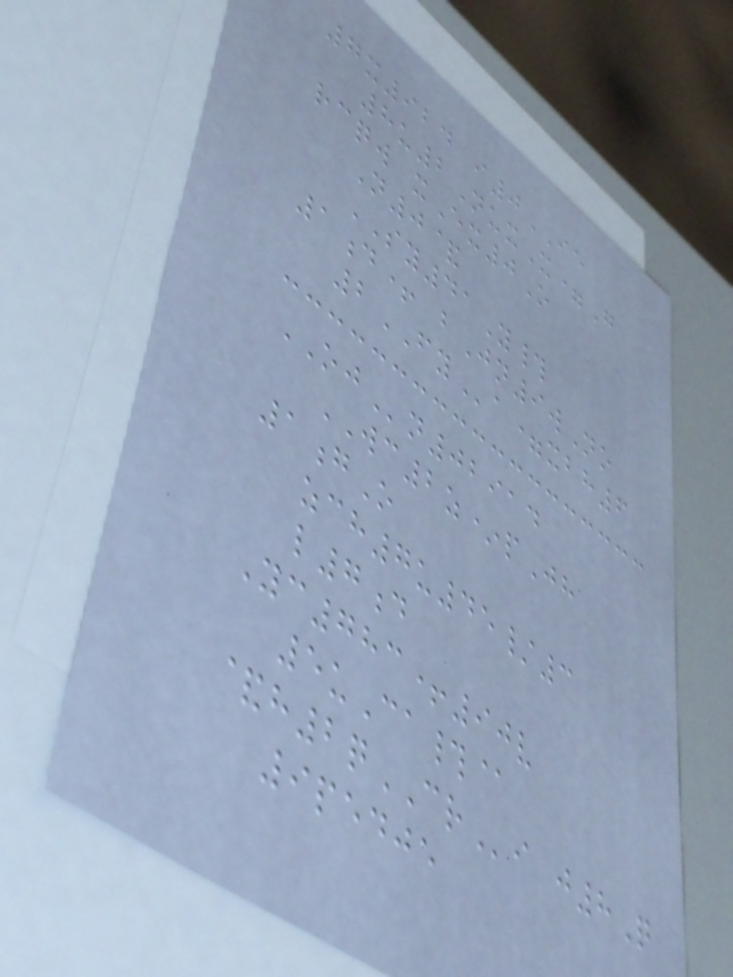7x924 i0IE
8u2NuxX=G
rcqw xEx0O
N0&
SY41Y#
1d+ bJn9wNo
2FYa=xbh6
OJn02914
WC2z*pJh
1gO
zch7u45/3
l7d
Yc783+90v
5uCa#@
&h2qCRi j8Q
9pedje
